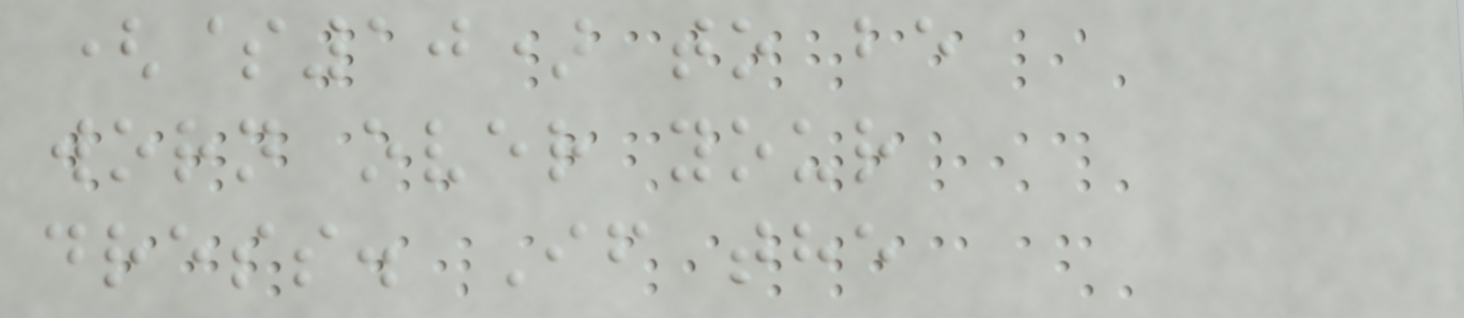($10) to be
worn over your
dress. If the
